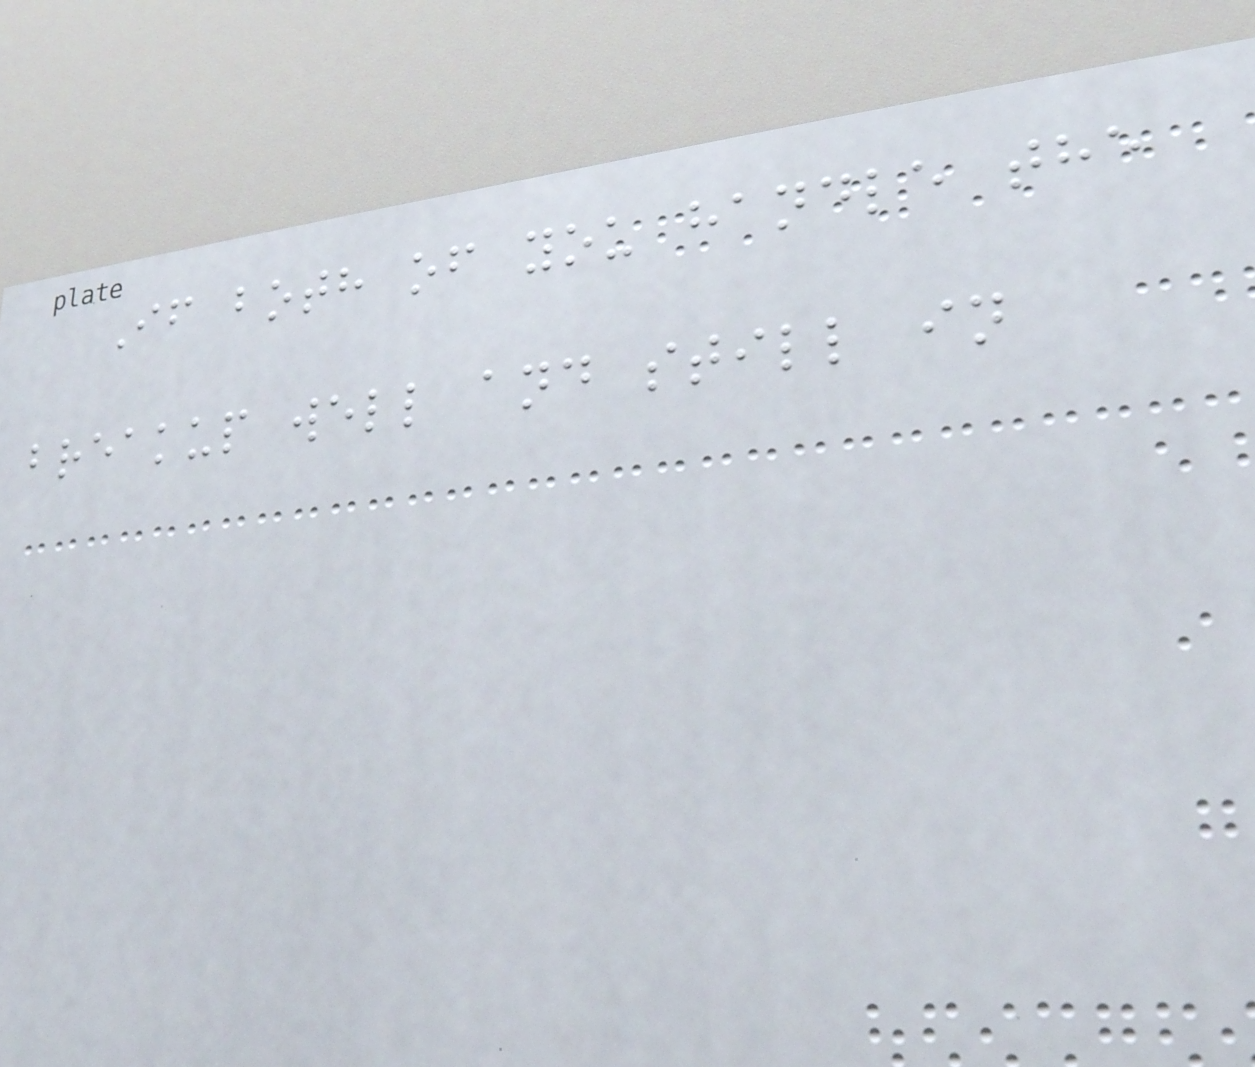If both of you handle the
breakup well and still in
